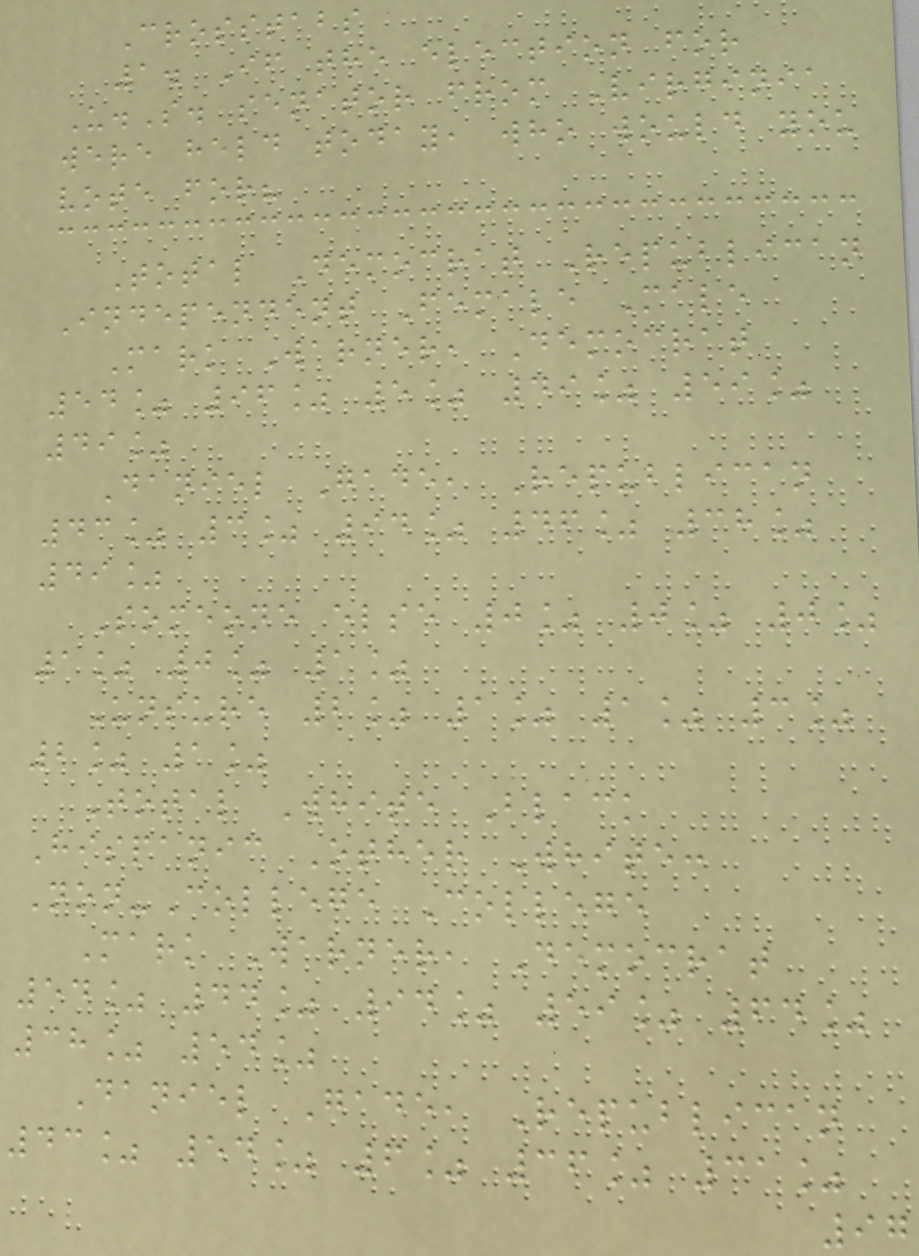Crosstabs
1. If the election for
U.S. senator from Virginia
were held today, who would you
vote for?
Total Democrat Republican
Independent Female Male
Mark Warner, Democrat
54% 96% 5% 49% 59%
49%
Daniel Gade, Republican
43% 3% 94% 46% 38%
49%
Someone else 0% 0% 0%
1% 0% 1%
Unsure 2% 1% 1% 3%
2% 1%
Total White Black
Hispanic Other White:
Non-College College
Mark Warner, Democrat
54% 44% 94% 59% 64%
38% 54%
Daniel Gade, Republican
43% 54% 6% 36% 31%
97
